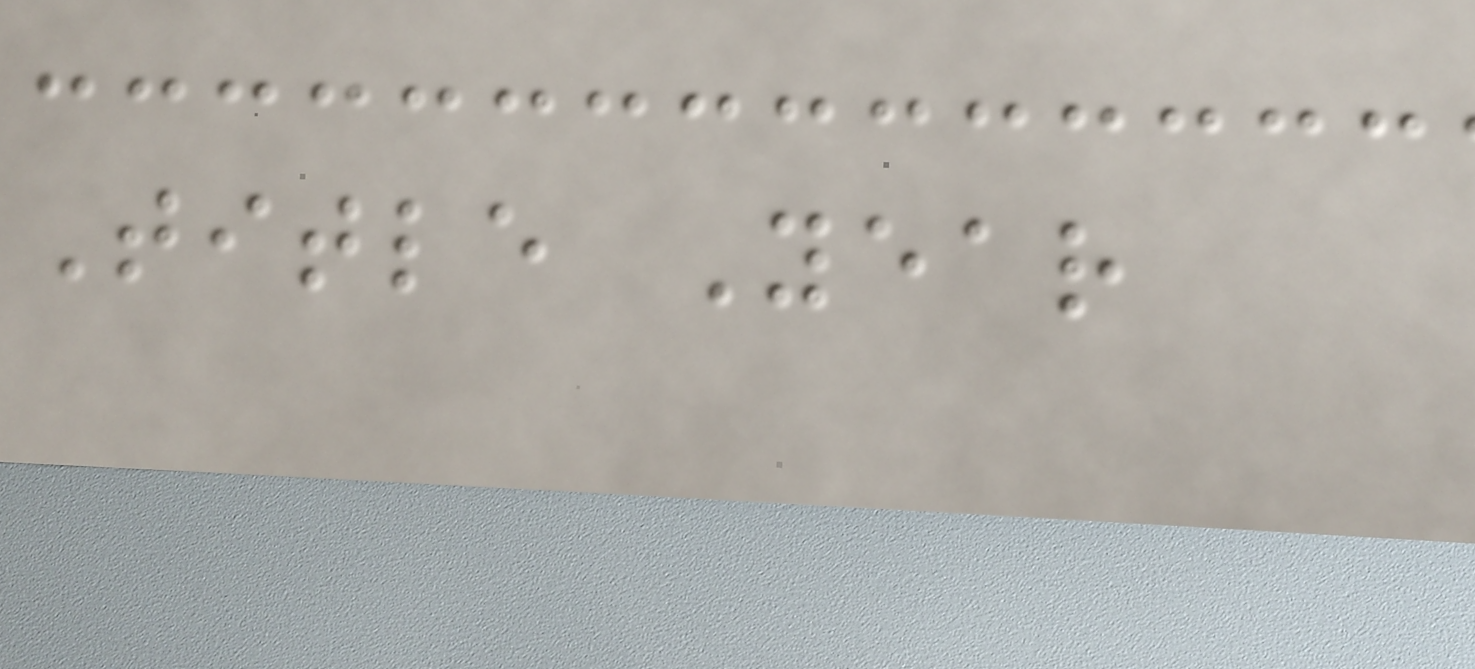Title Year
